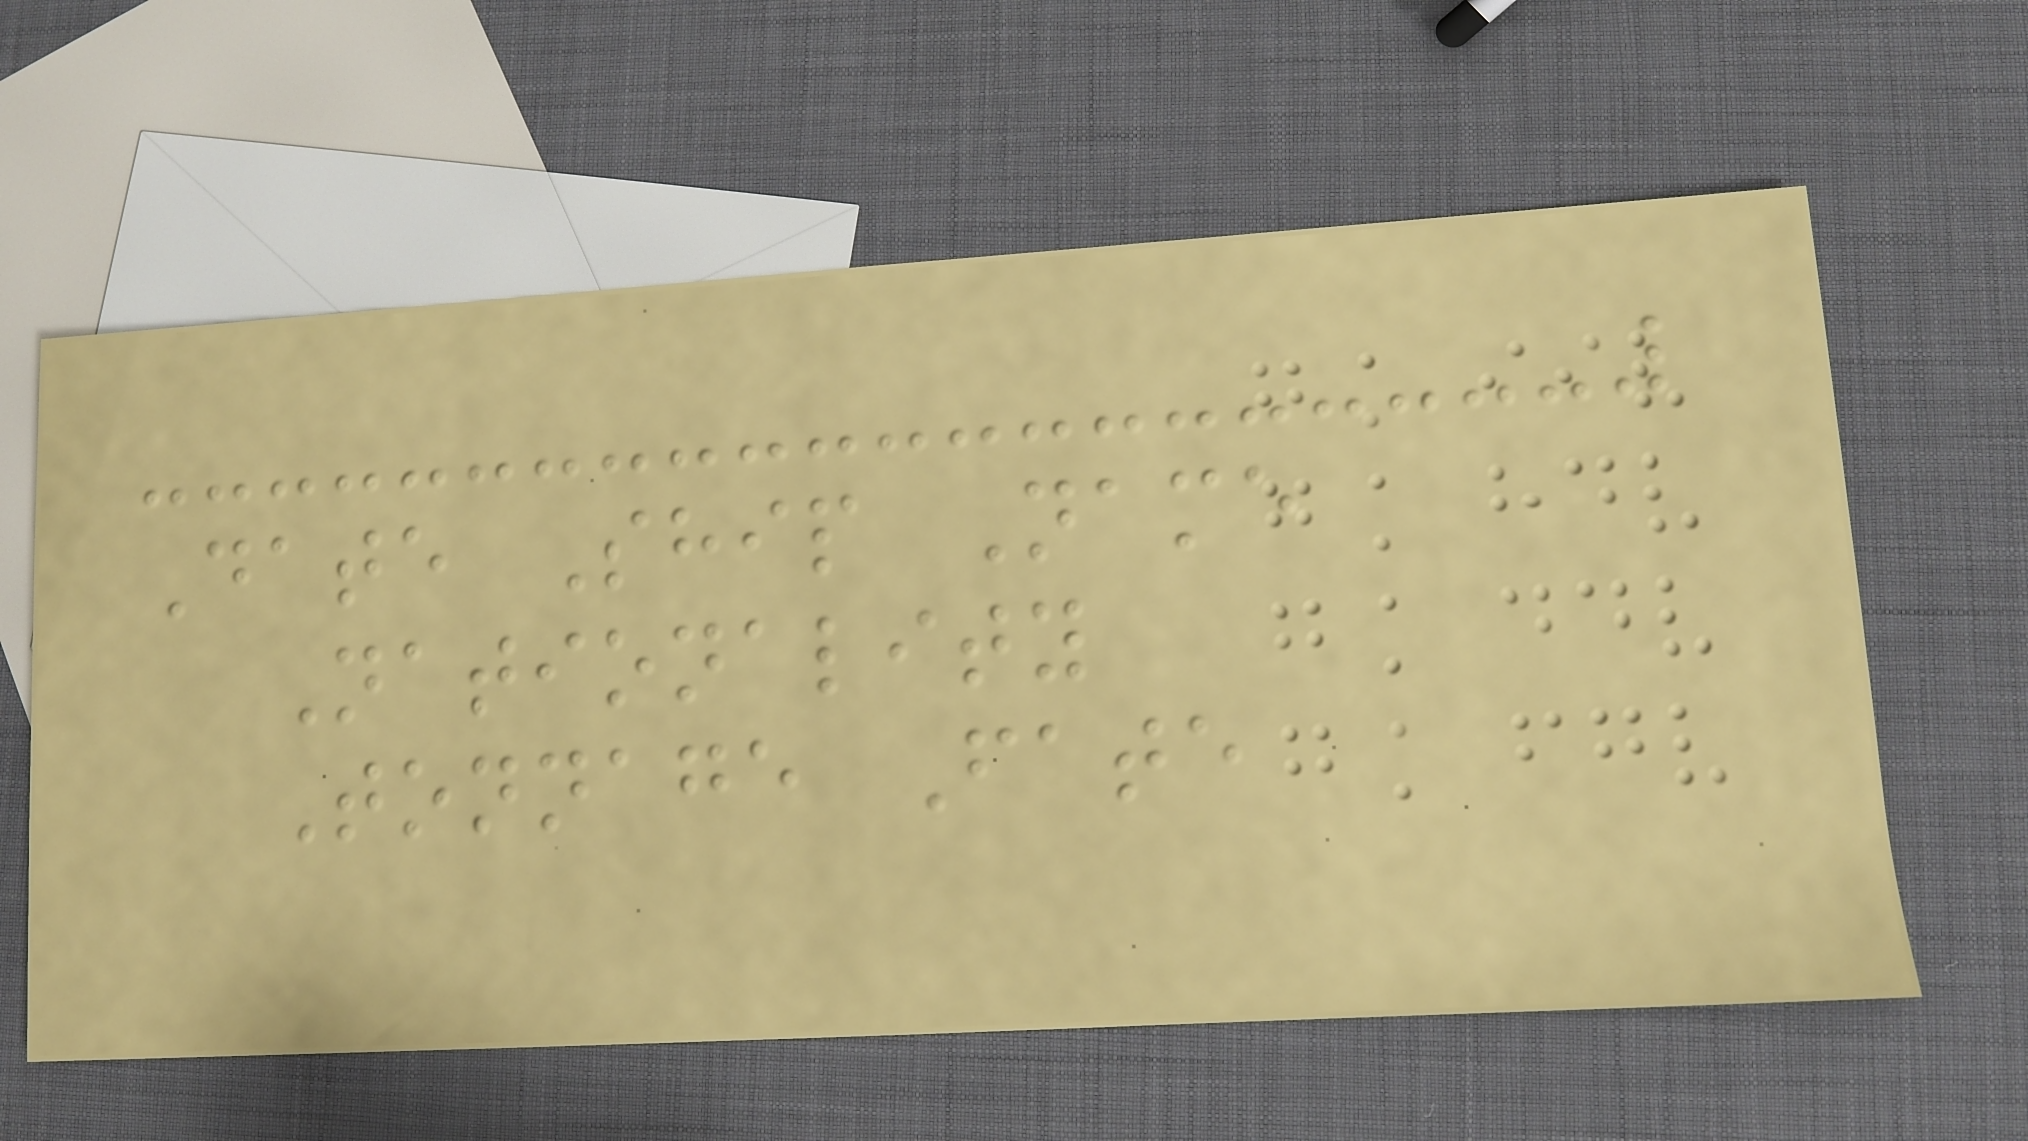Date Ship Name
Nationality
Tonnage Fate
